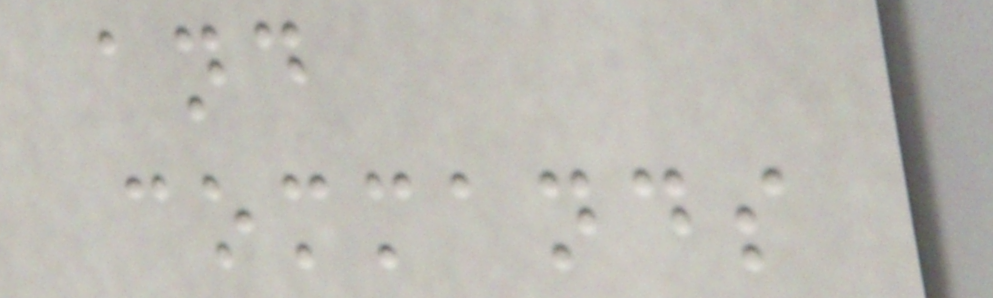and
commands
